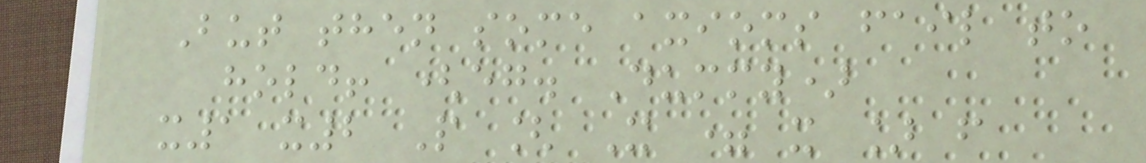But then some axioms fail to
hold! (eg. Dummy)
x1 x2 P [ X = x ] f
